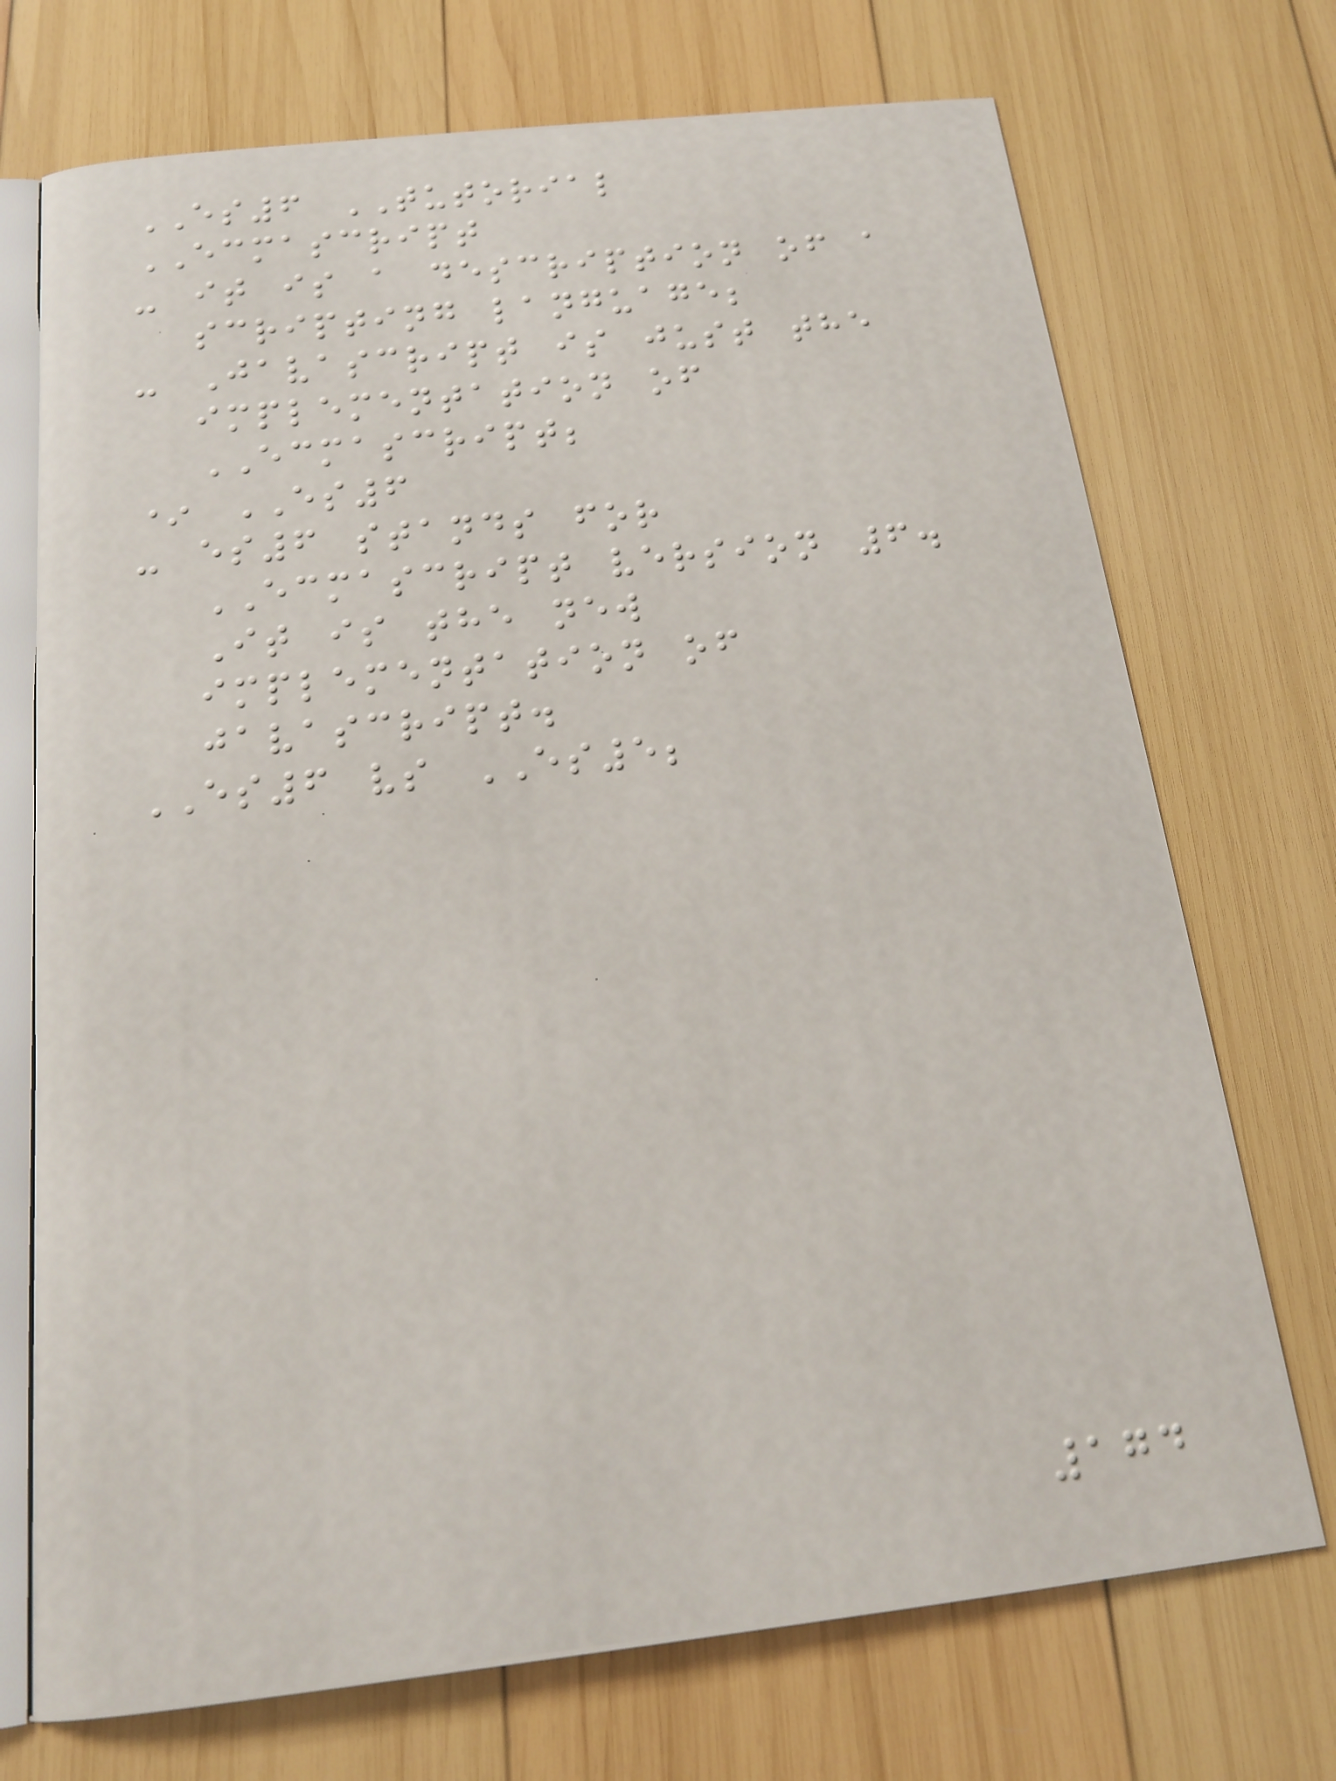ES6 TUTORIAL
ECMASCRIPT
- it is a description of a
scripting language;
- Javascript is just the
implementation of
ECMASCRIPT;
* ES6
- es6 stands for
ECMASCRIPT version 6.
It is the new
implementation of
javascript.
ES6 vs ES5;
174
